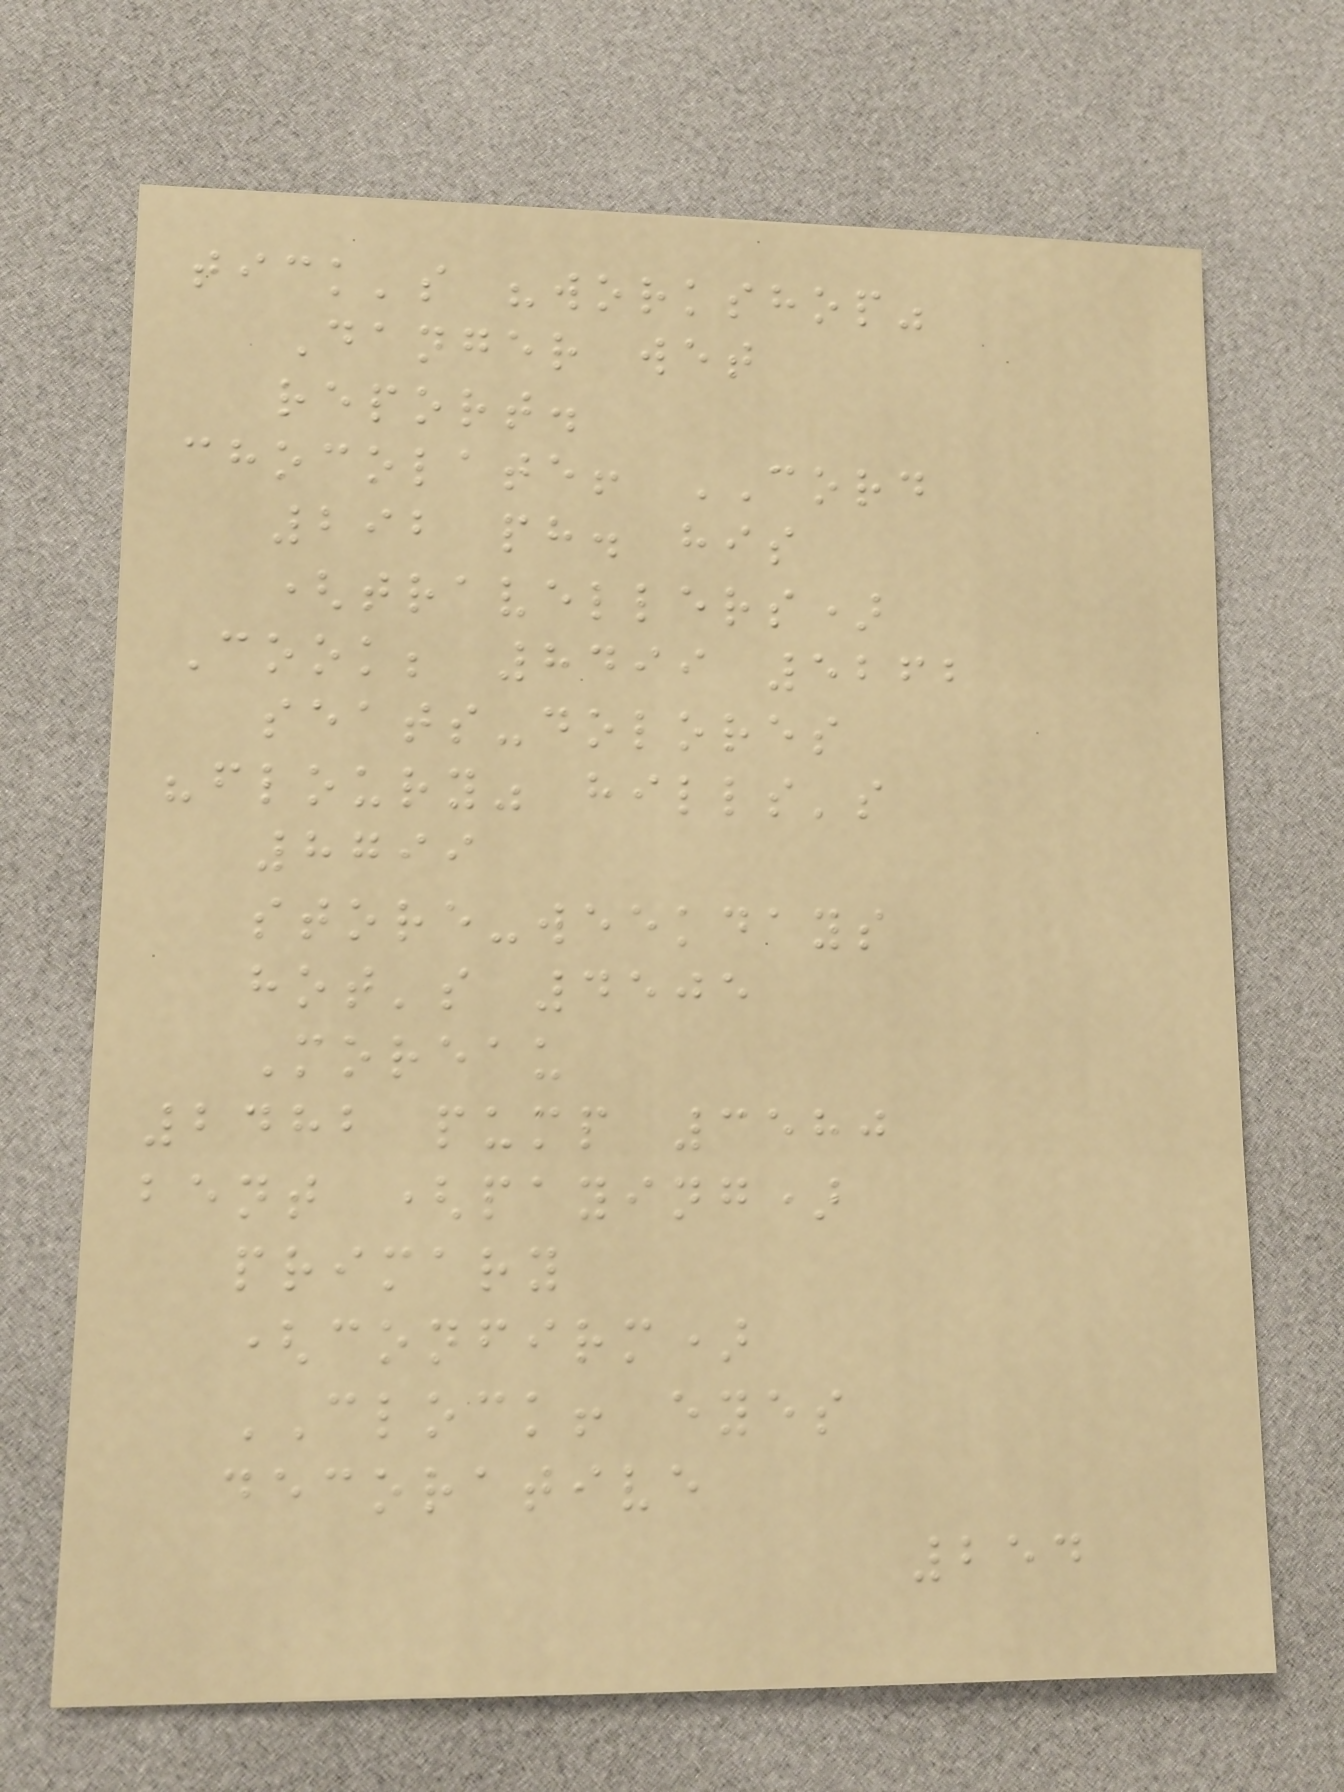tick's "workshop"
Danger wet
report.
chocolate! CORD
292 ph. his
(travellers)
Cook; 8499 5262
seats-dolores
"floury" hills's
8799
store-weekdays
hot's 4505
Moreau
2482 pump 3580
bent (paying)
primary
(confirm)
CLOCK! eyes
decorative
254
